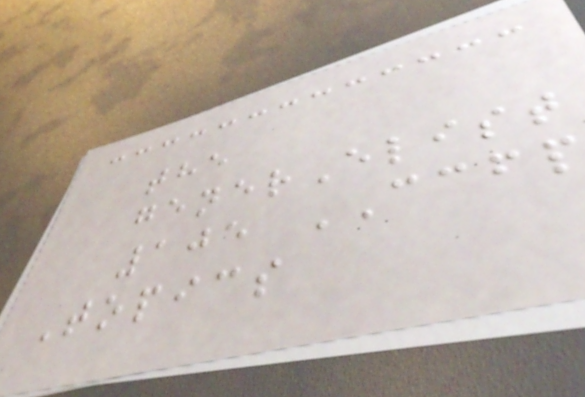the
generElist
105 CCFP
Topics
